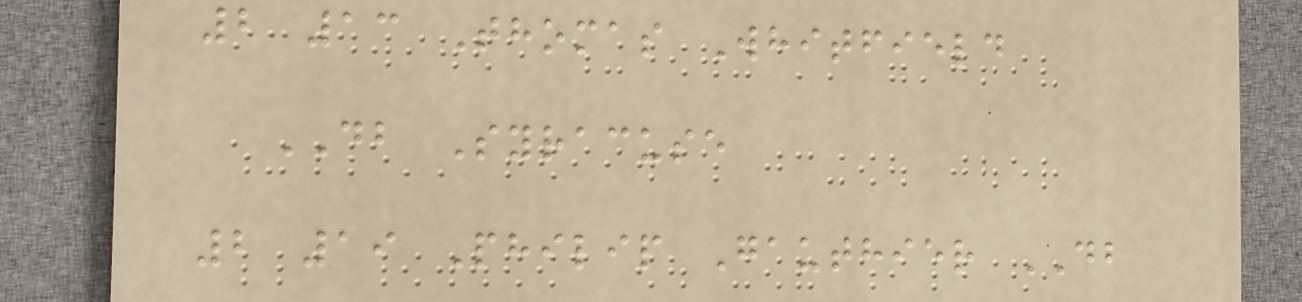2 13 Thomas Whitfield
DB Syracuse
2 19 Philip Gauthier DB
